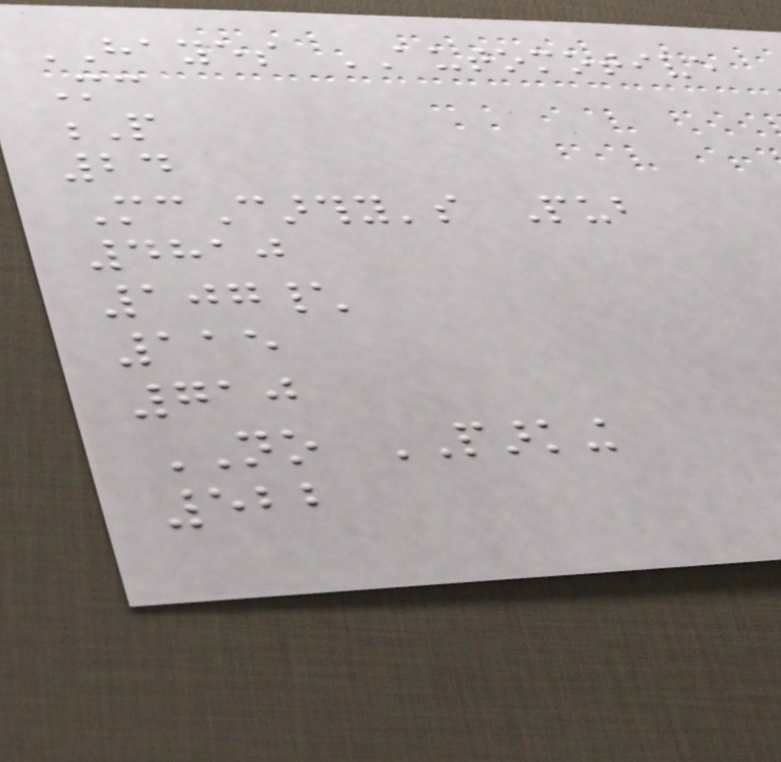HAYES AUTOMOTIVE
Mc
P
24
McCarthy's Pub
4810
107\
115
710
NO PARKING
522
